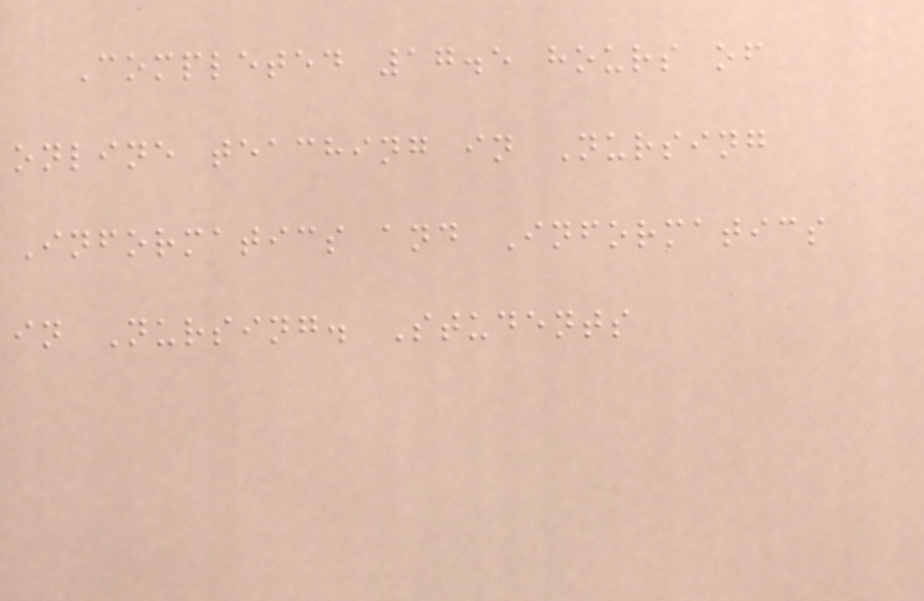Completed 17.5 hours of
online teaching in Nursing
Informatics and Informatics
in Nursing. Students
